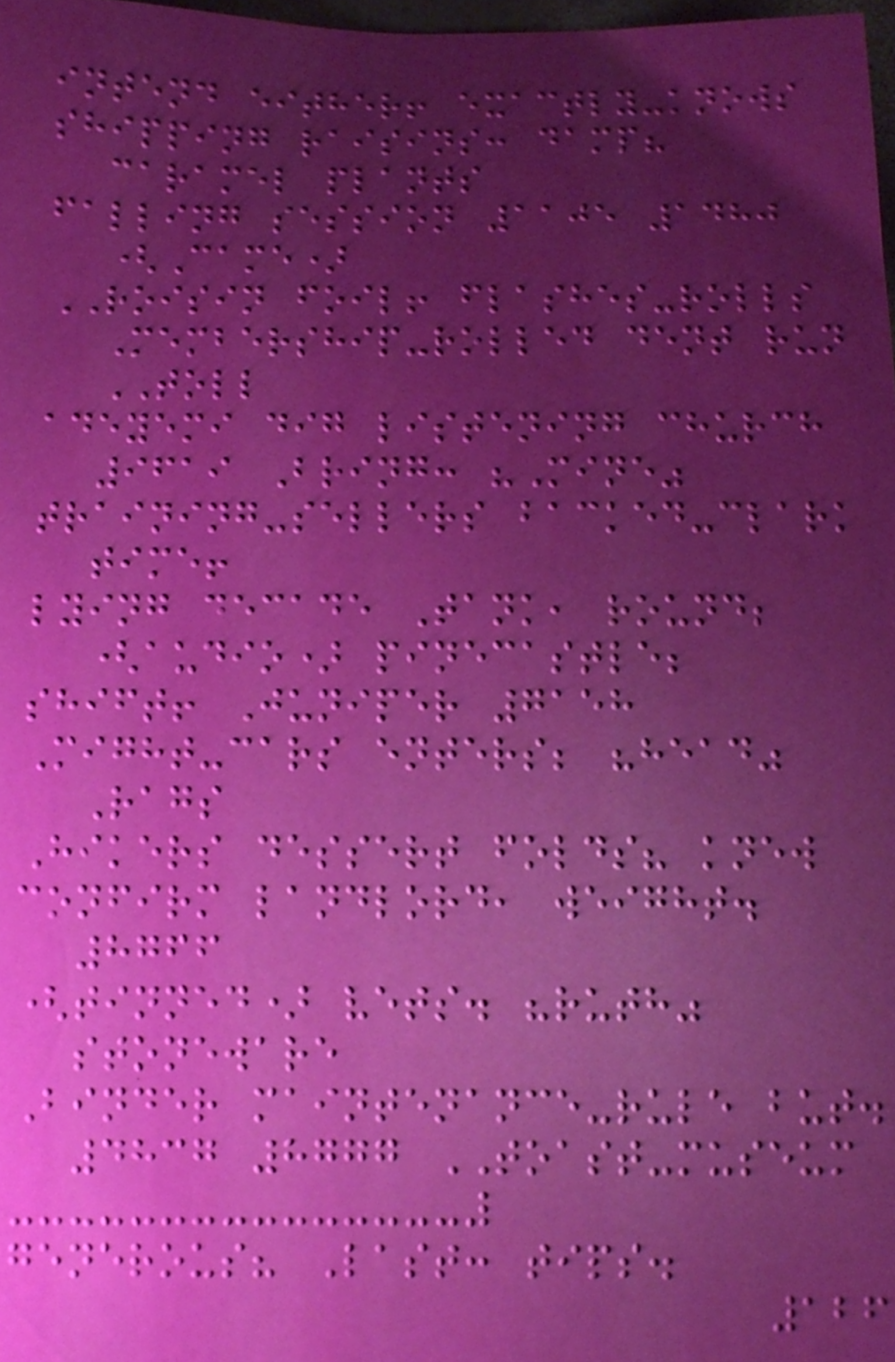intend either! exactly-knows
shipping raisins: damp?
caramel plants
falling session 1105 1480
(Came)
ROISIN foil! flashes-rolls
Membership-rolled dent run
TOLL
adeyemi dig listening church
9619 Bring: "Mine"
training-sellers backed-clark
time!
lying decade Tank, round;
(audio) pinecastle;
shift! Juniper 7158
Might-cars enters; "head"
Rags
Hikers dessert folds? knew
confirm landlord, weight.
8766
(tinned) vets. "ruth"
stoneware
Binder maintenance-rule but.
4837 8777 TOAST-museum
generous? Last: tips.
126
